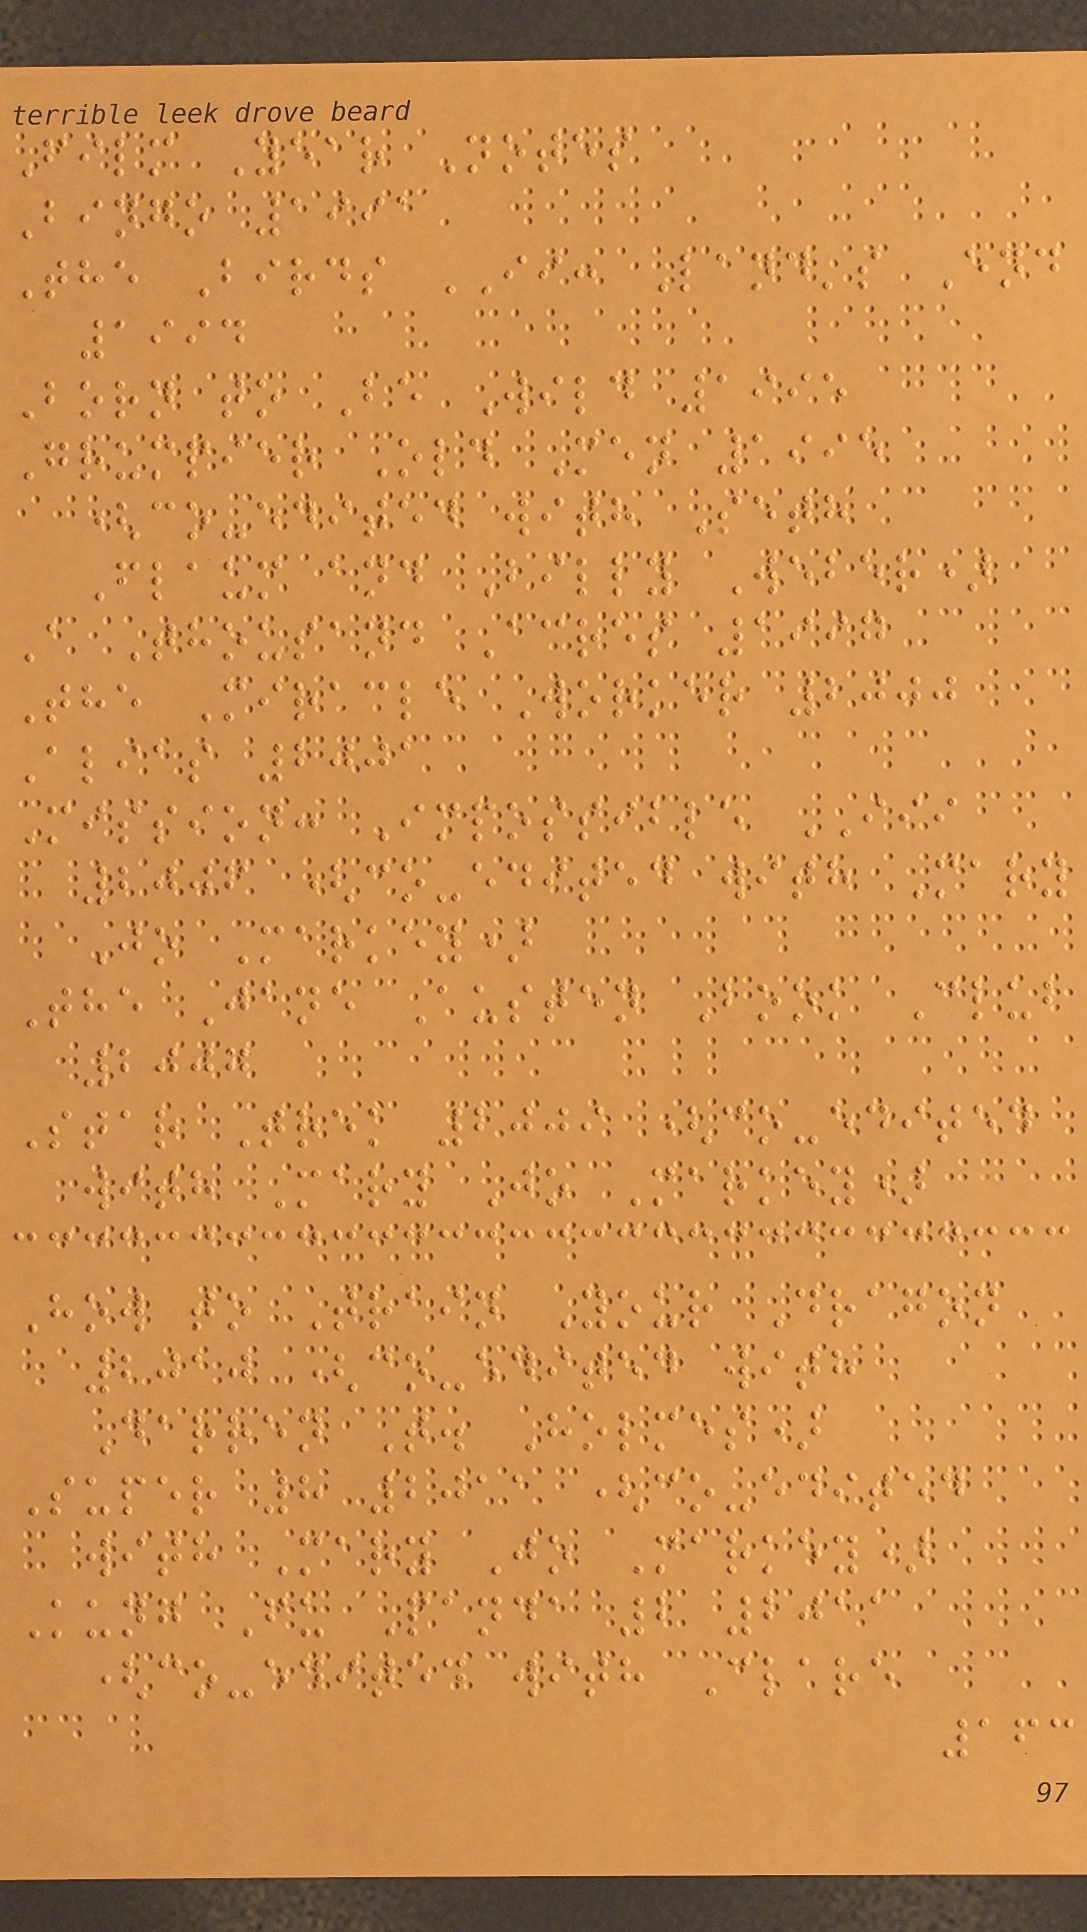Film Year Notes
Bingo 1991
The Birds II: Land's End
1994
Born to Be Wild 1995
Grumpier Old Men 1995
(co-edited with Seth
Flaum and Billy Weber)
A Thousand Acres 1997
The Miracle Worker 2000
Alias 2001
Mission: Impossible III
2006 (co-edited with Mary
Jo Markey)
The Jane Austen Book Club
2007
Star Trek 2009 (co-edited
with Mary Jo Markey)
How to Train Your Dragon
2010 (co-edited with
Darren T. Holmes)
Super 8 2011 (co-edited
with Mary Jo Markey)
Kung Fu Panda 2 2011
(co-edited with Clare
163
